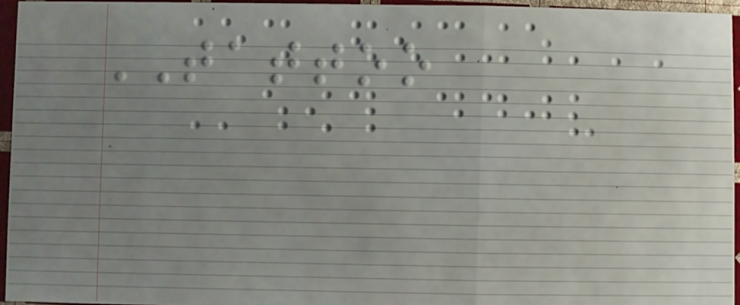TATTOO
